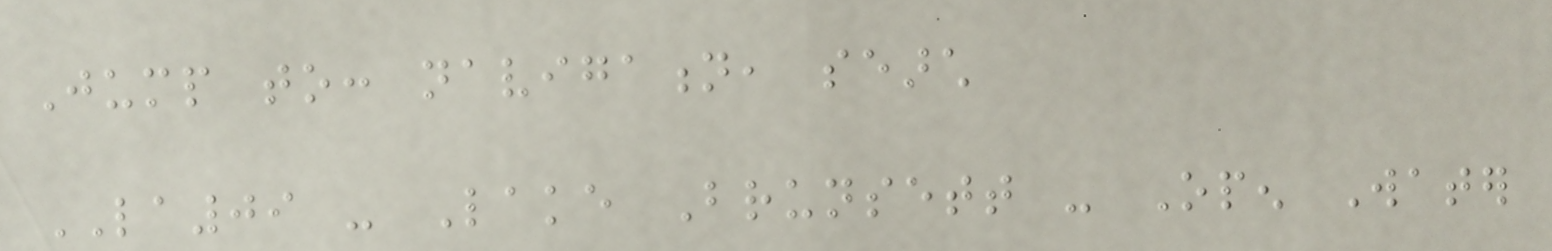Jump to: navigation, search
LA09 - Lake Brunsett - Open Water
